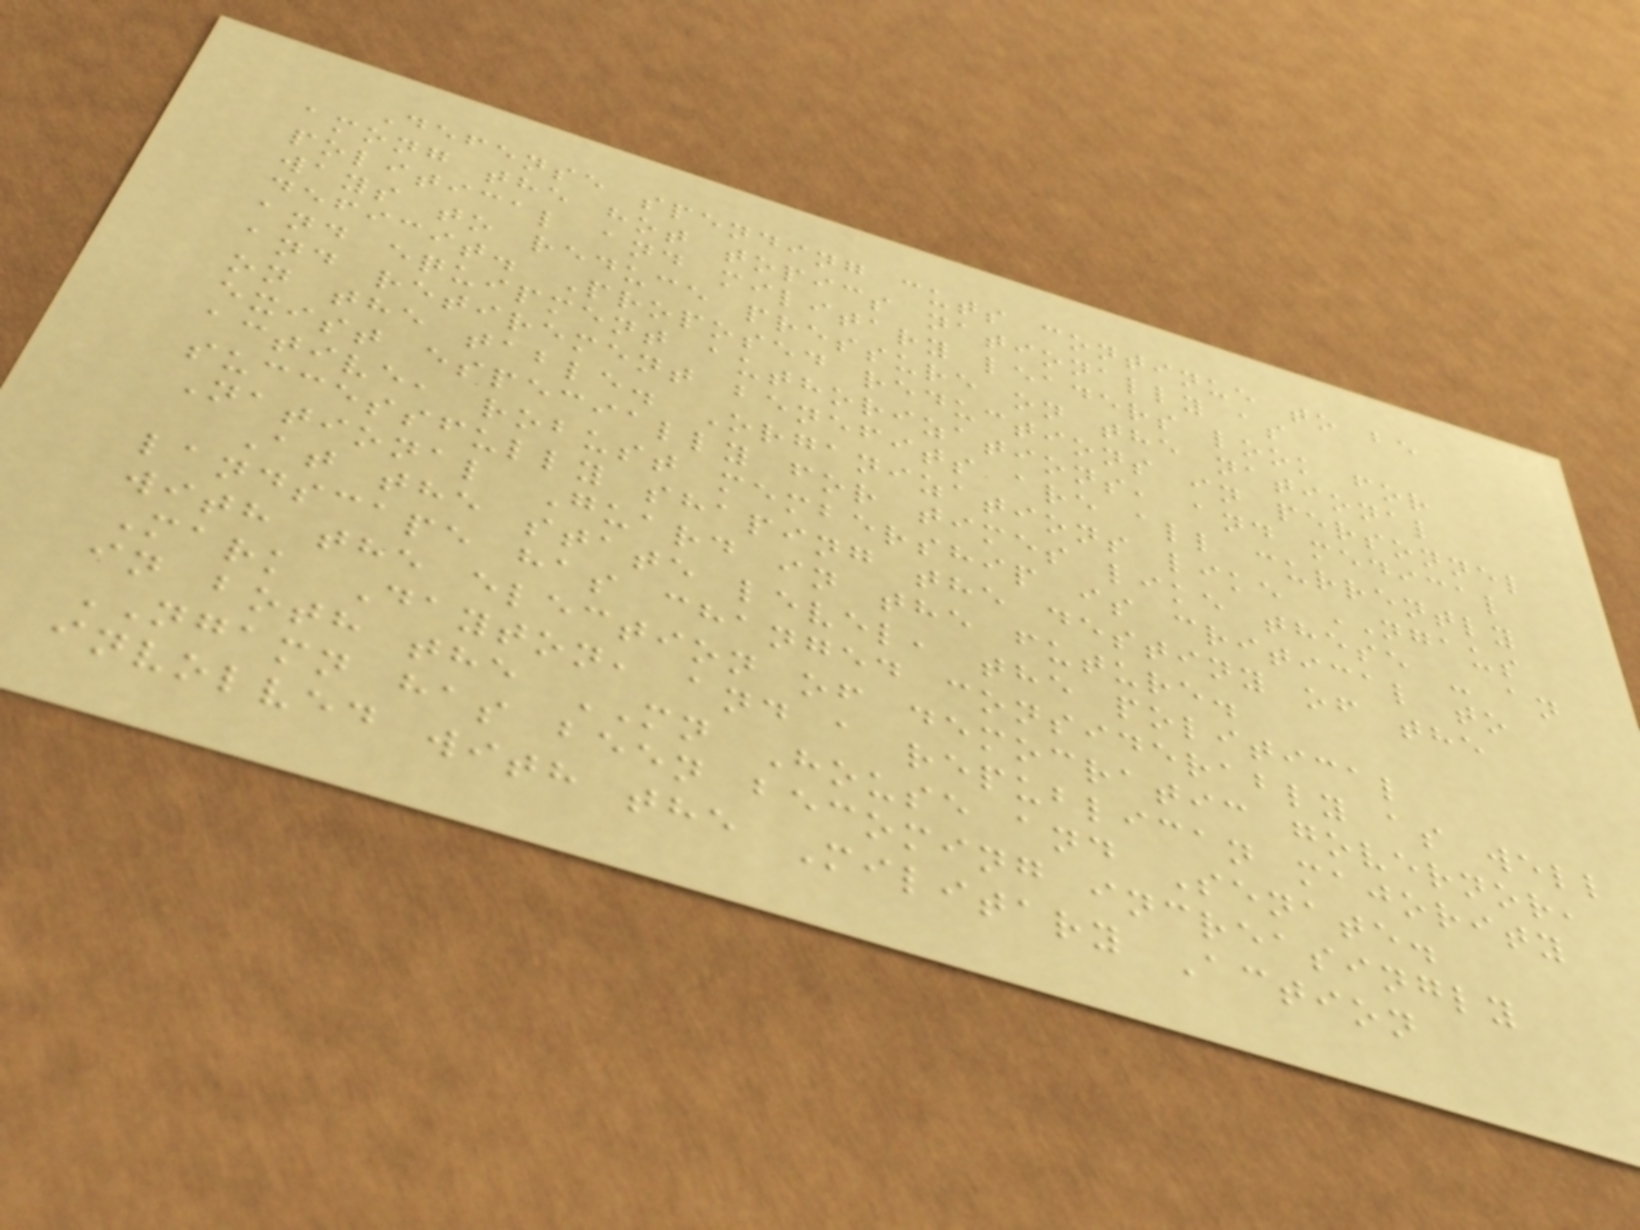Defense spending cuts continue to be
among the hot topics nationally as
political and military leaders look for
ways to reduce pressure on the national
deficit. Proposed reductions in personnel
and equipment authorizations, and medical
and retirement benefits are all currently
on the table. Organizations like NGAUS
exist especially for times like these - an
active, robust membership is critical to
successfully shaping the destiny of the
National Guard in the future.
At the state level, the political
landscape has changed considerably as well
with the election of democratic governor,
Mark Dayton, and a republican majority
in both the MN House and Senate.
NGAMN has been becoming increasingly
involved with the Military Action
